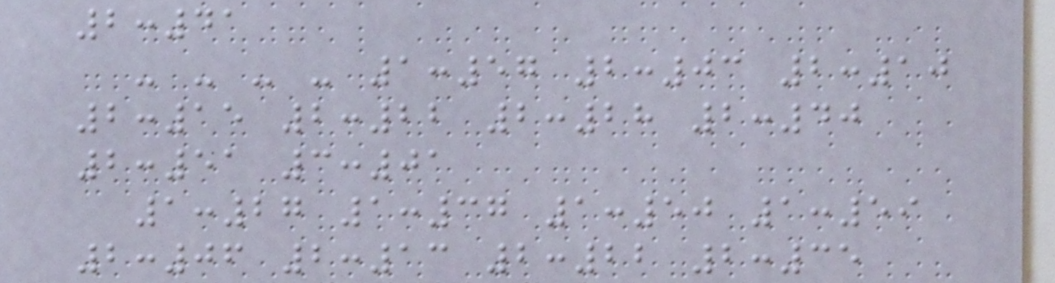2:41
- - - - 1:57 2:03 2:10
2:15 2:22 2:28 2:40
2:51 3:01
1:27 1:37 1:50 1:59
2:06 2:13 2:22 2:35
